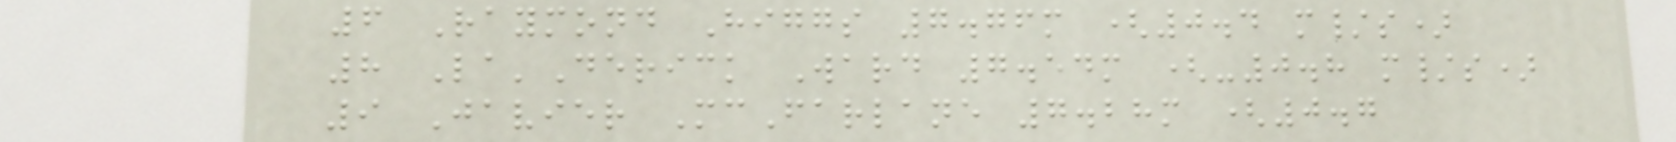6 Raymond Higgs 7.76m (0.4 m/s)
8 La'Derick Ward 7.54m (-0.8 m/s)
9 Javier McFarlane 7.28m (0.7
